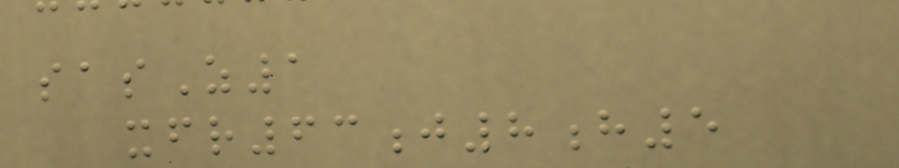sasZ1
xfr63j8h5
